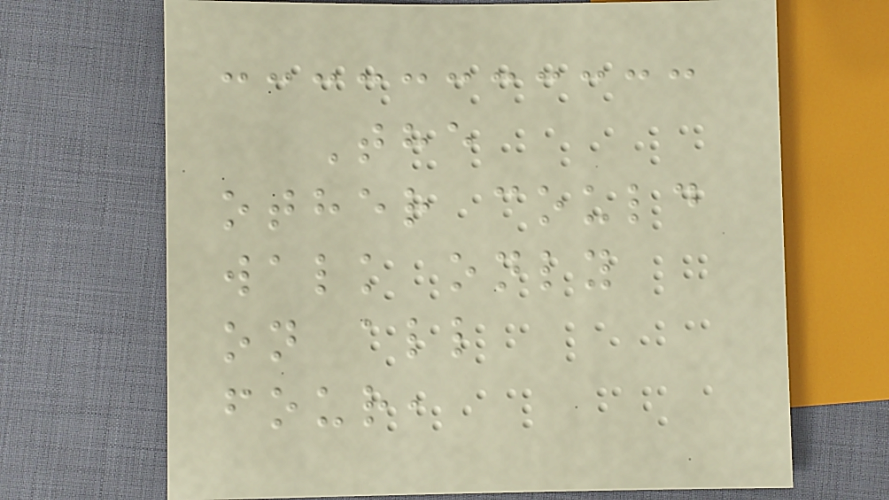The
other could
walk only
on all
four,
